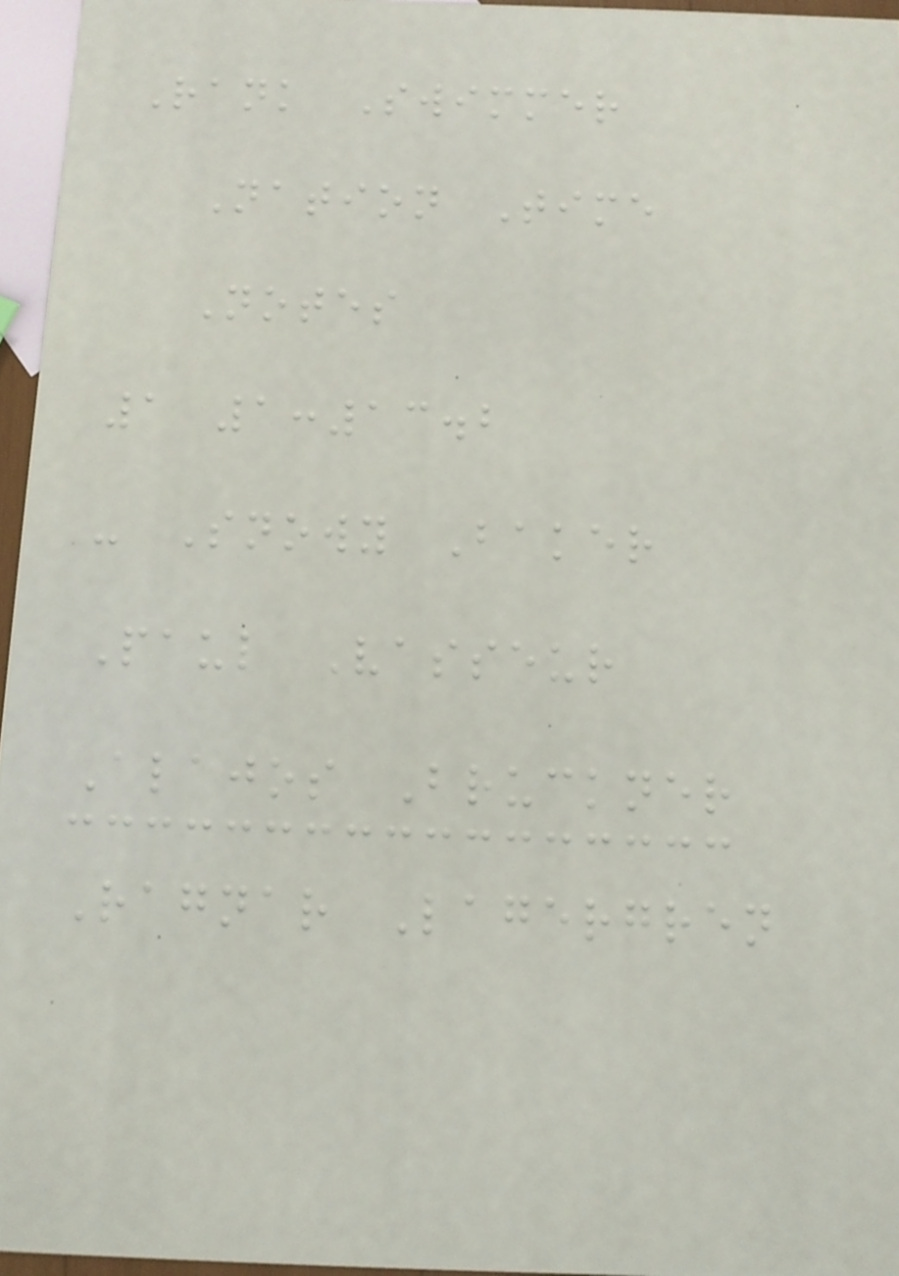Rank Swimmer
Nation Time
Notes
1 1:13.2
- Snowy Baker
Paul Vasseur
Alajos Bruckner
Ragnar Lagergren
